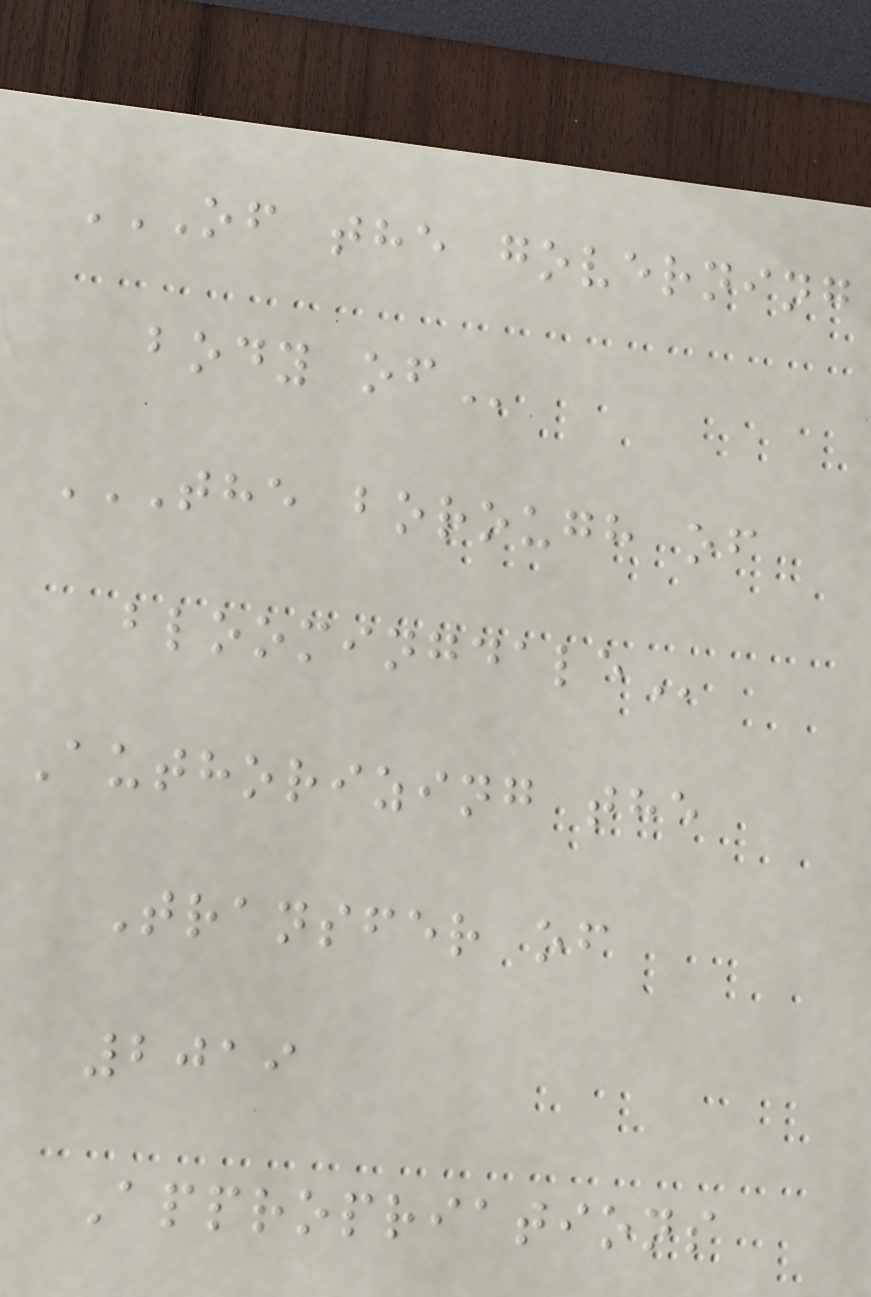OF THE GOVERNING
BODY OF
THE BOROUGH OF
BLOOMINGDALE
Authorizing the
Transfer of
2019
Appropriations
